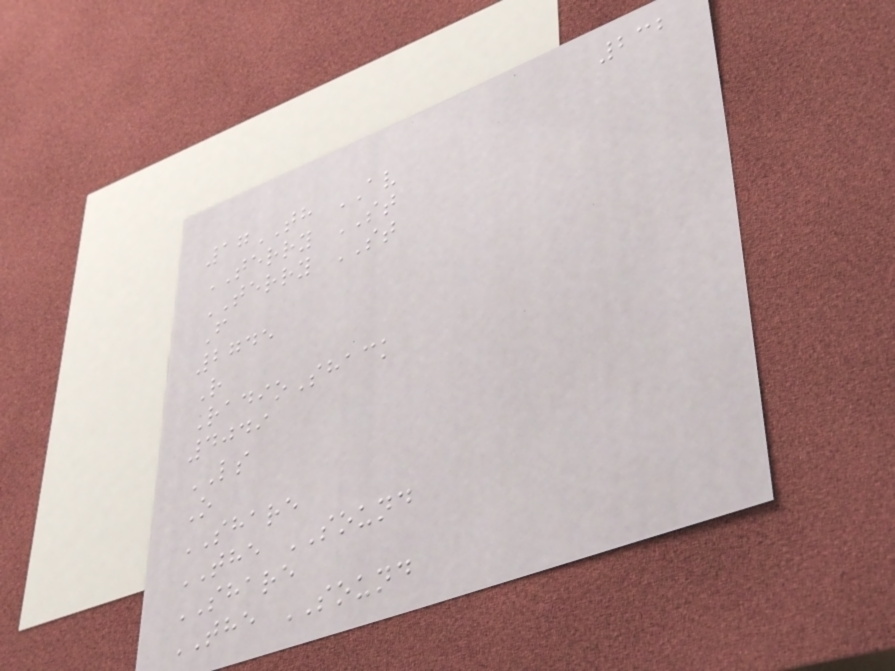232
17TH AV
TERRY ST
TERRY ST
F
2745
R
RadioShack
4049
LS
O
SHARE
THE SOUND
SHARE
THE SOUND
